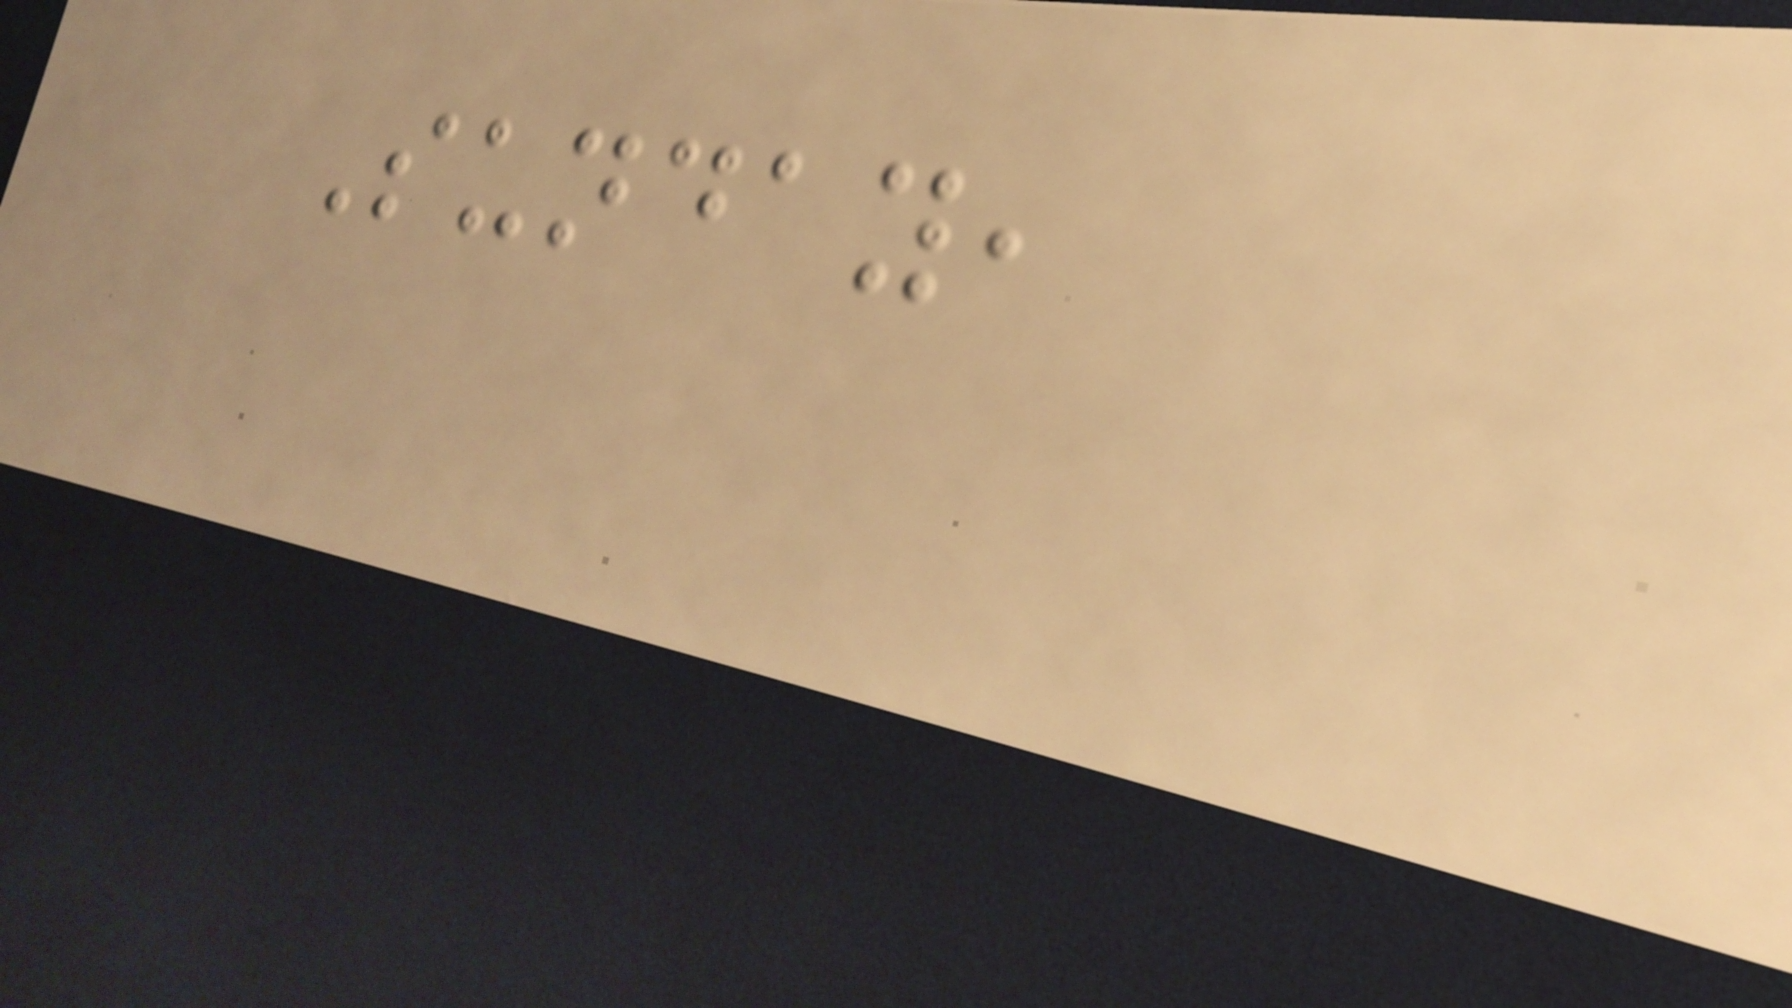Sunday,
